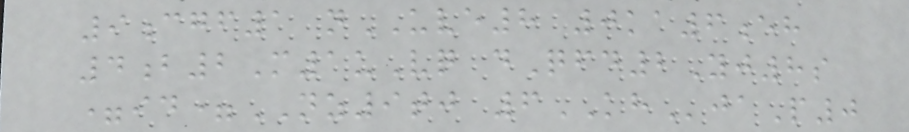9cgf1 nUVE8 0ka6eh
4b2M1uVq dQfd2Yj8s
=id=NZ9tj 6KHjaP0
